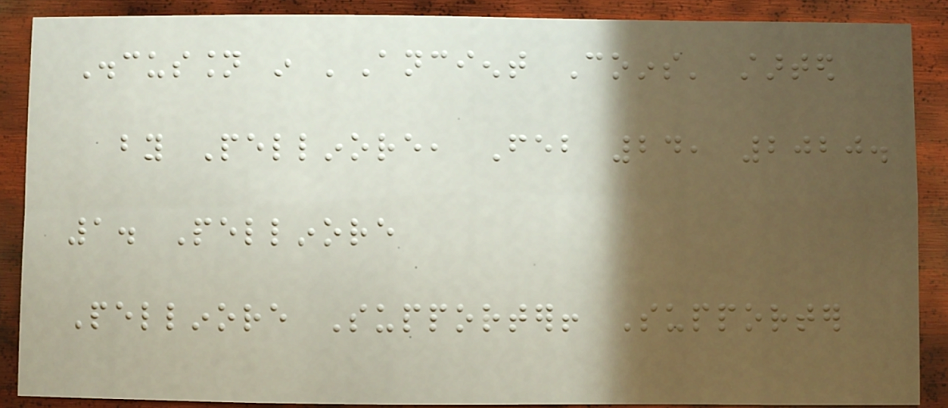Discussion in 'Ancient Coins' started
by Pellinore, Feb 24, 2020.
1. Pellinore
Pellinore Supporter! Supporter
